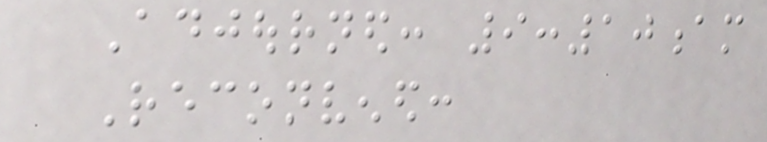Adjourned: 9:10am
Reconvened:
